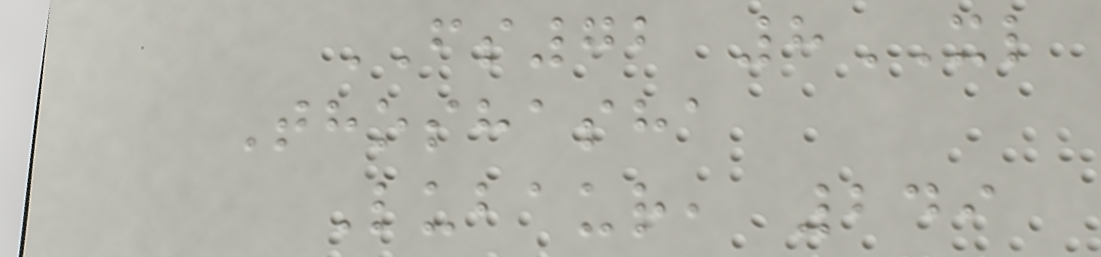FS72 8XL
Thoshasha
Lubaur, 249
